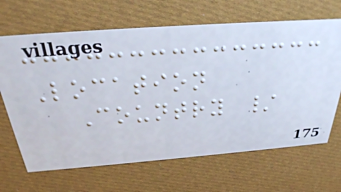Location
Country /
